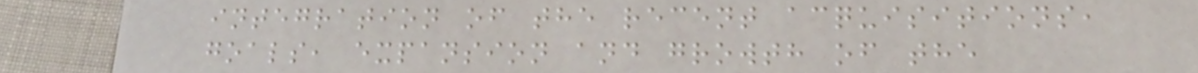integration of the recent acquisitions,
goals, expansion and growth of the
